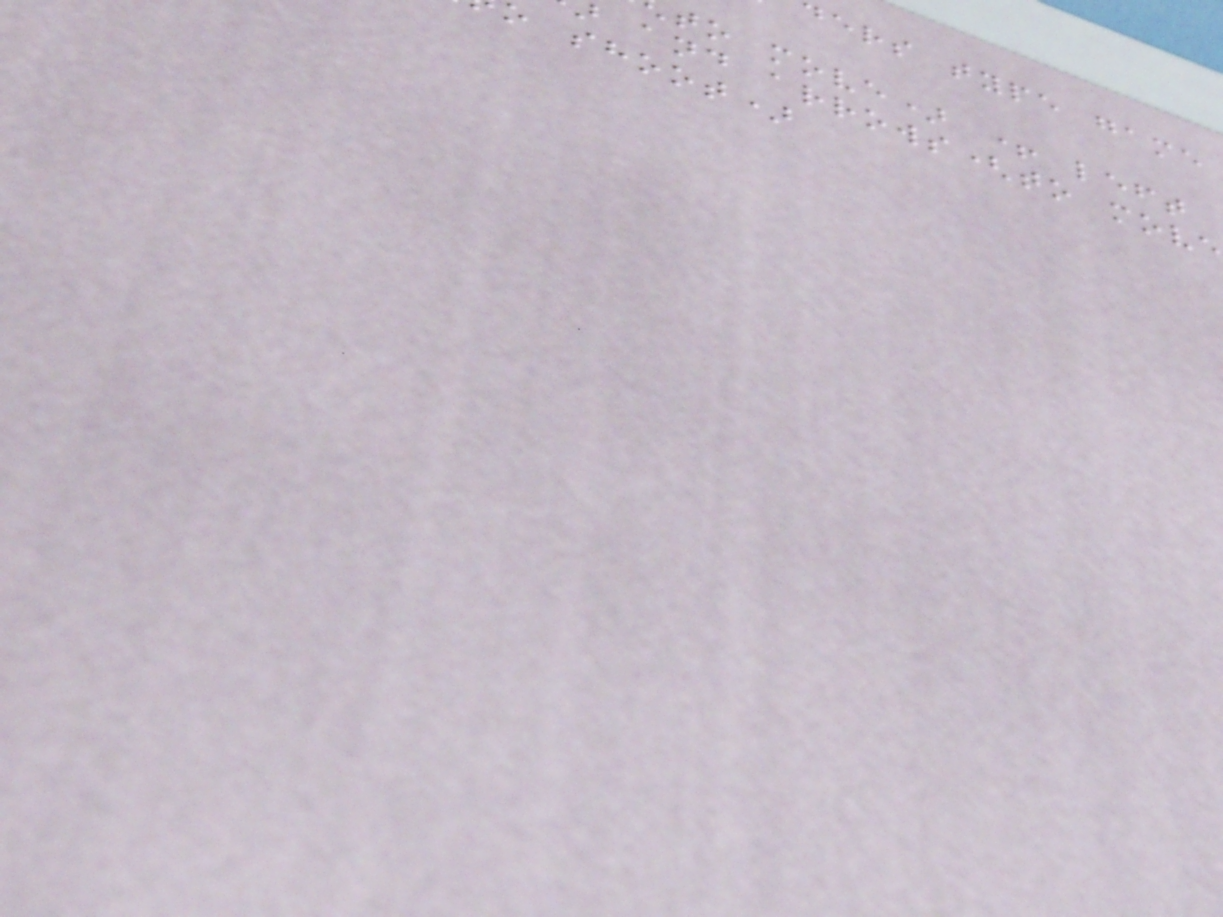ers type game
to move) + left
and arrows(to move
shoot)
